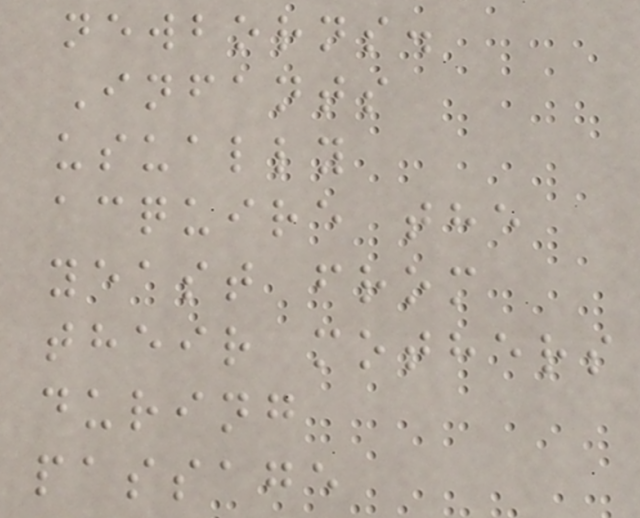newborns.
Infants
usually
acquire the
yeast from
their mothers
during
passage
